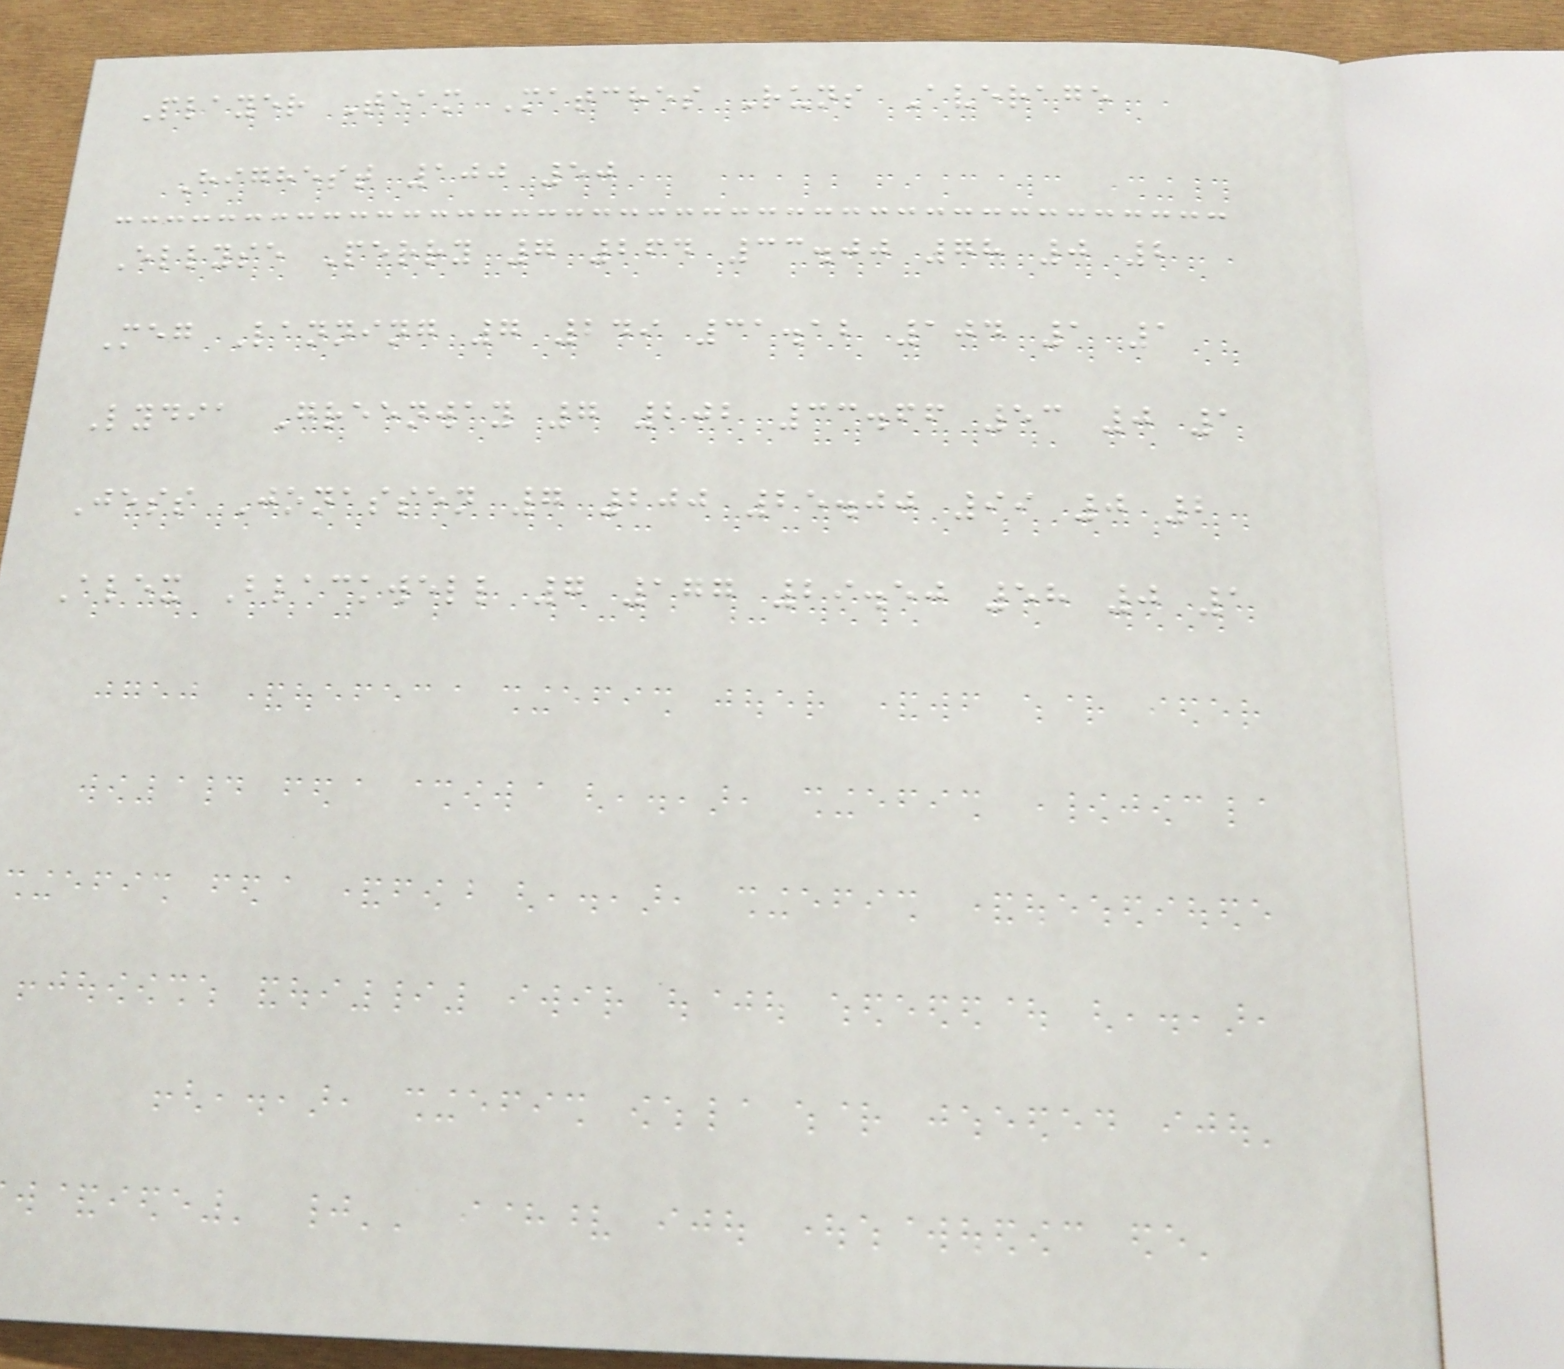Player Team Matches Runs Average
Highest 100 50
Ellyse Perry 7 264 33.00 78 0 2
Meg Lanning 7 249 31.12 104 1 1
Lydia Greenway 7 202 33.66 53 0 1
Jess Jonassen 7 200 25.00 99 0 2
Alex Blackwell 7 177 29.50 58 0 1
